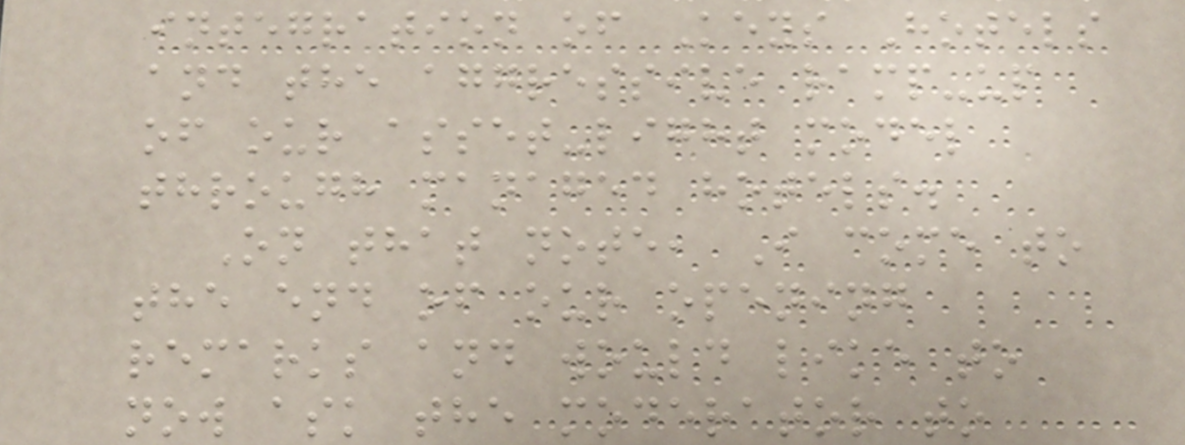integration of Keys Hotels
and the aggressive ramp-up
of our asset-light model
through managed hotels.
On that note, I come to
the end of our opening
remarks and would like to
now ask the moderator to
